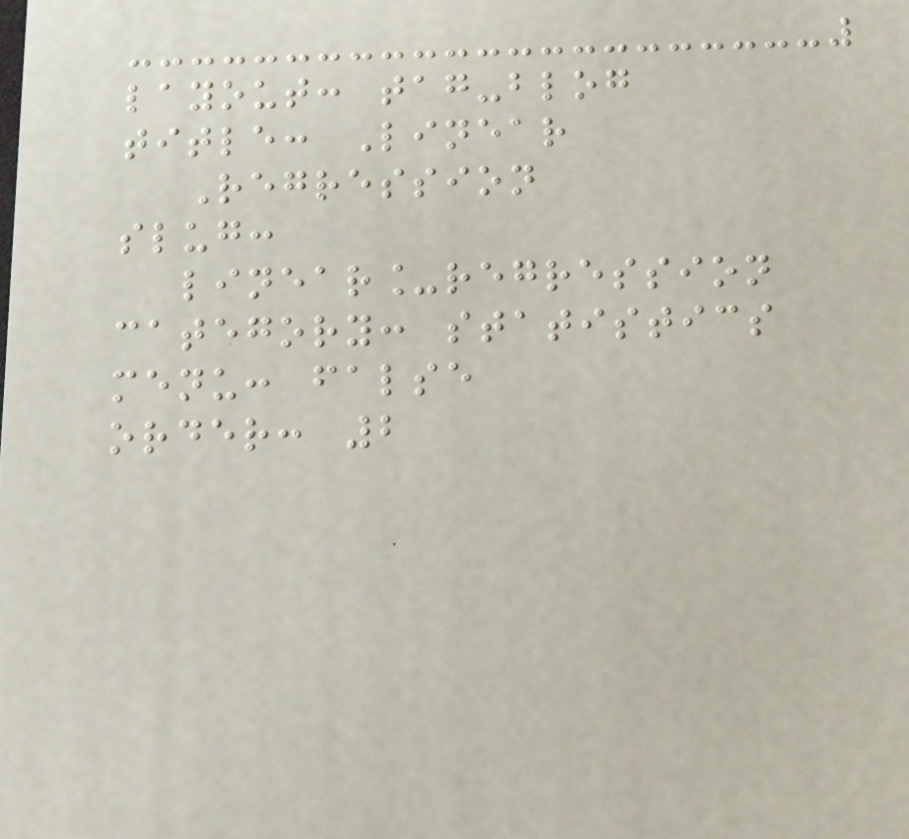layout: tag-blog
title: Linear
Regression
slug:
linear_regression
category: statistics
menu: false
order: 2
